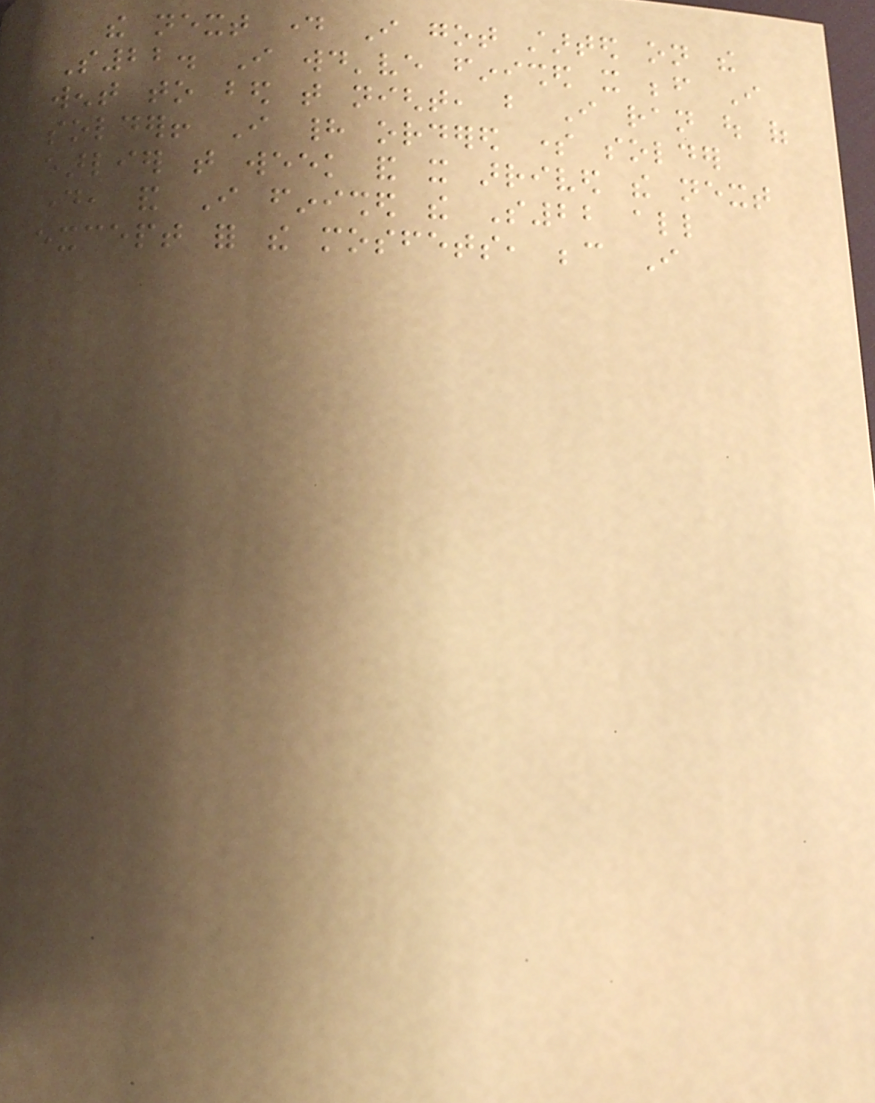the next day I got started on the
S22. I would've finished it before I
went to bed that night, but I ran out of
solder! I had ordered some solder
earlier that week and it arrived the next
day, and I finished the S22 all
except for the mosfets, because I
